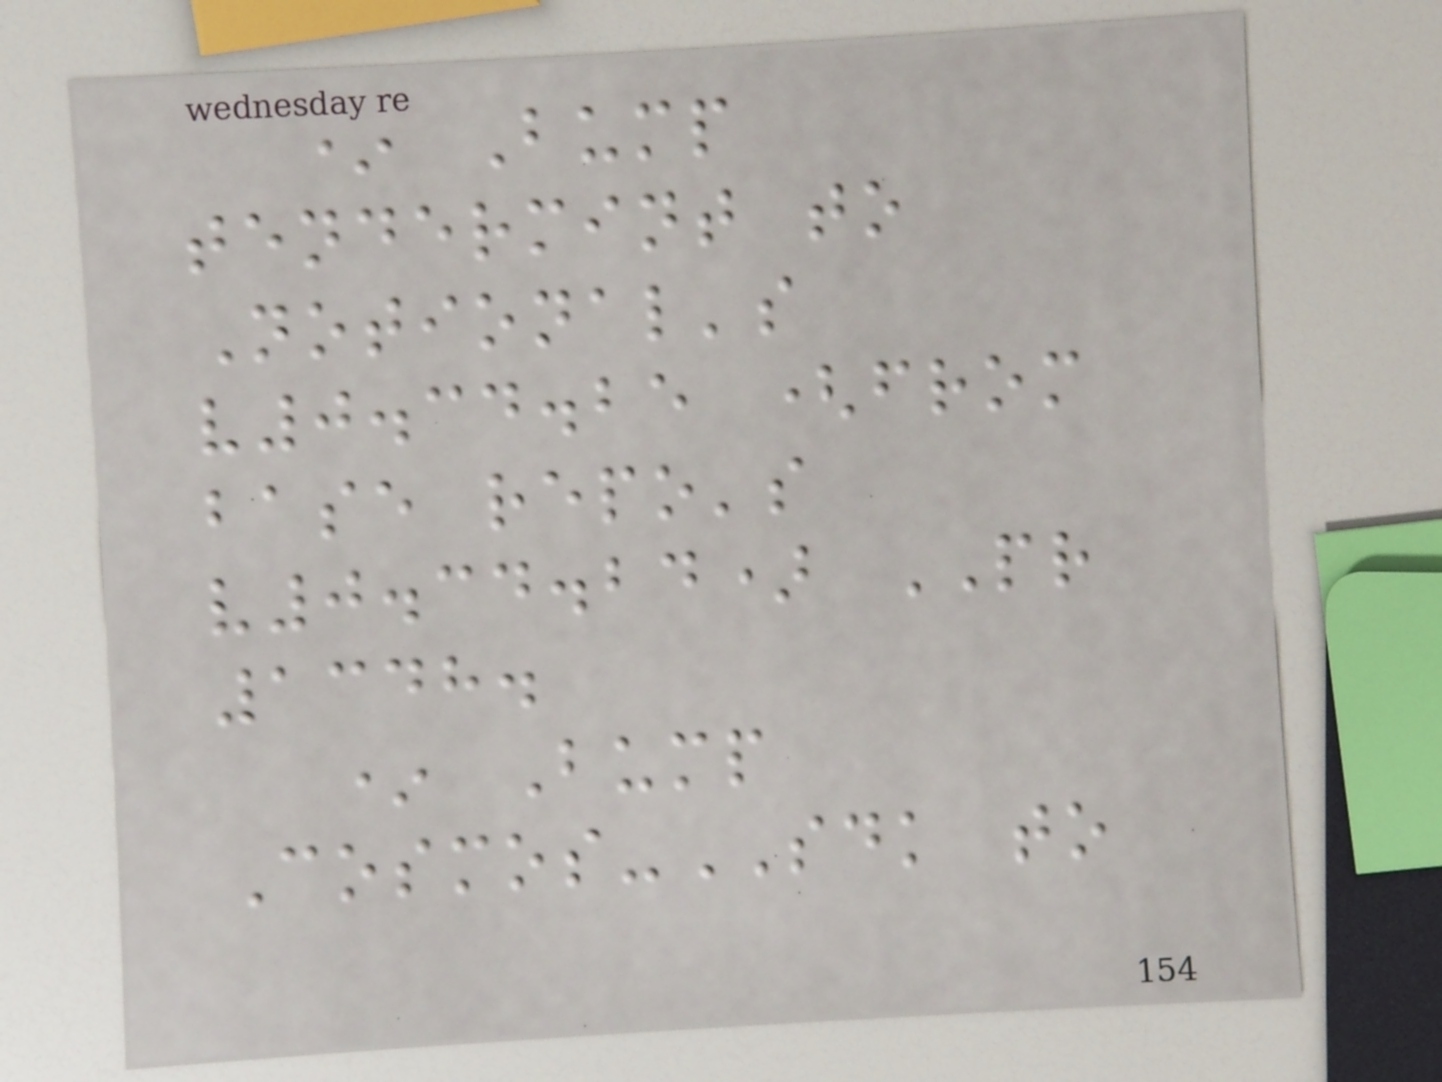* Bump
tendermint to
Notional's
v0.34.25 (from
base repo's
v0.34.24) PR
1348.
* Bump
Cosmos-SDK to
